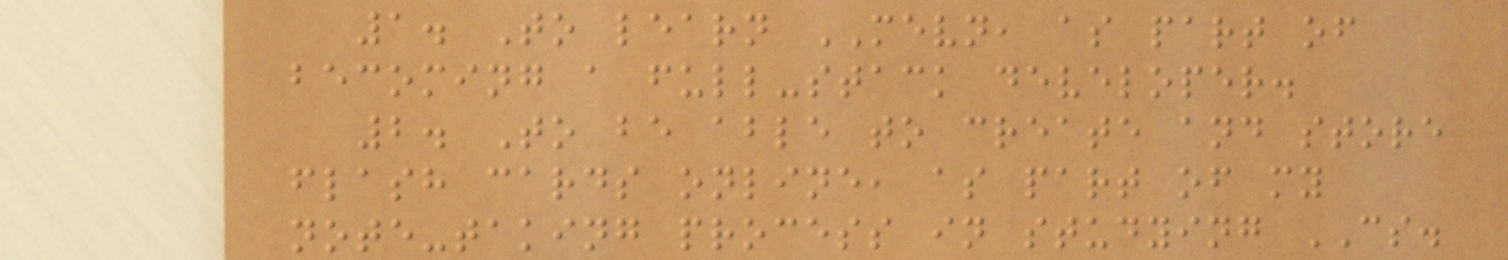1. To learn MEVN, as part of
becoming a full-stack developer.
2. To be able to create and store
flash cards online, as part of my
note-taking process in studying CS.
